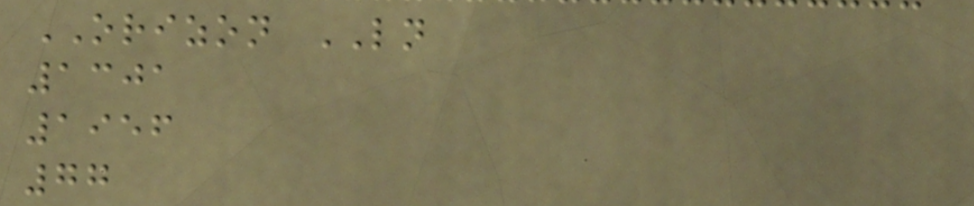ORIZON LN
1301
1956
77
